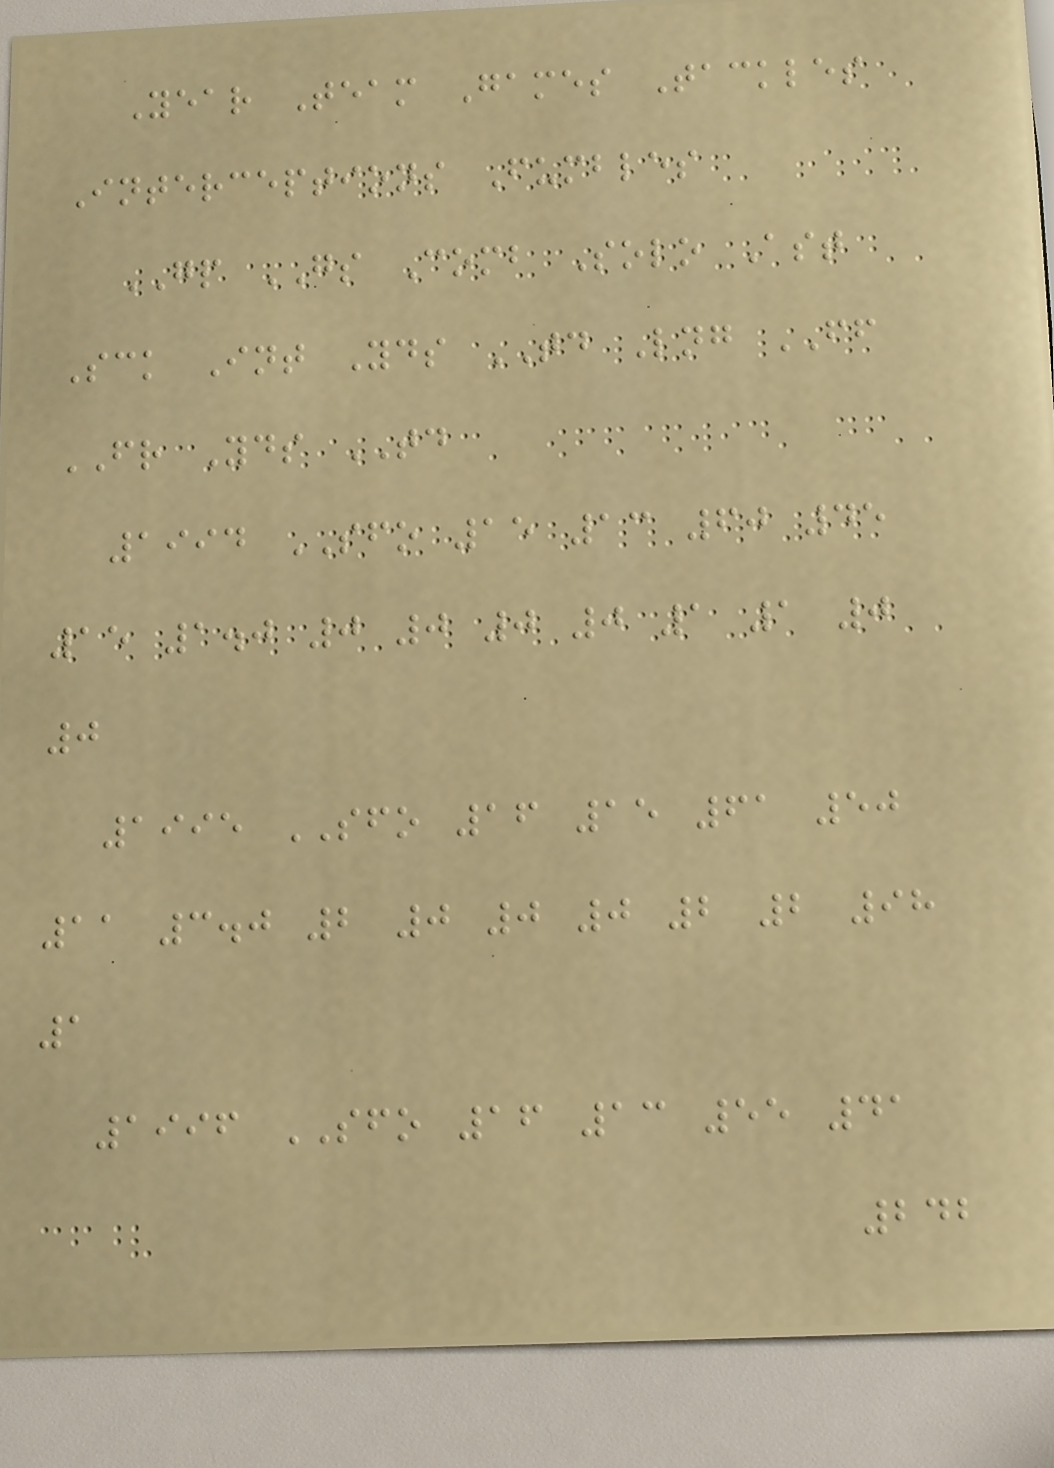Year Team Games Tackles
Interceptions Fumbles
GP GS Comb Solo Ast
Sck Int Yds TD Lng FF
FR Yds TD
1994 SFO 15 13 60 45
15 1.0 0 0 0 0 1 1 0
0
1995 SFO 16 15 61 50
11 3.0 2 0 0 0 2 2 98
1
1996 SFO 16 13 55 41
242
